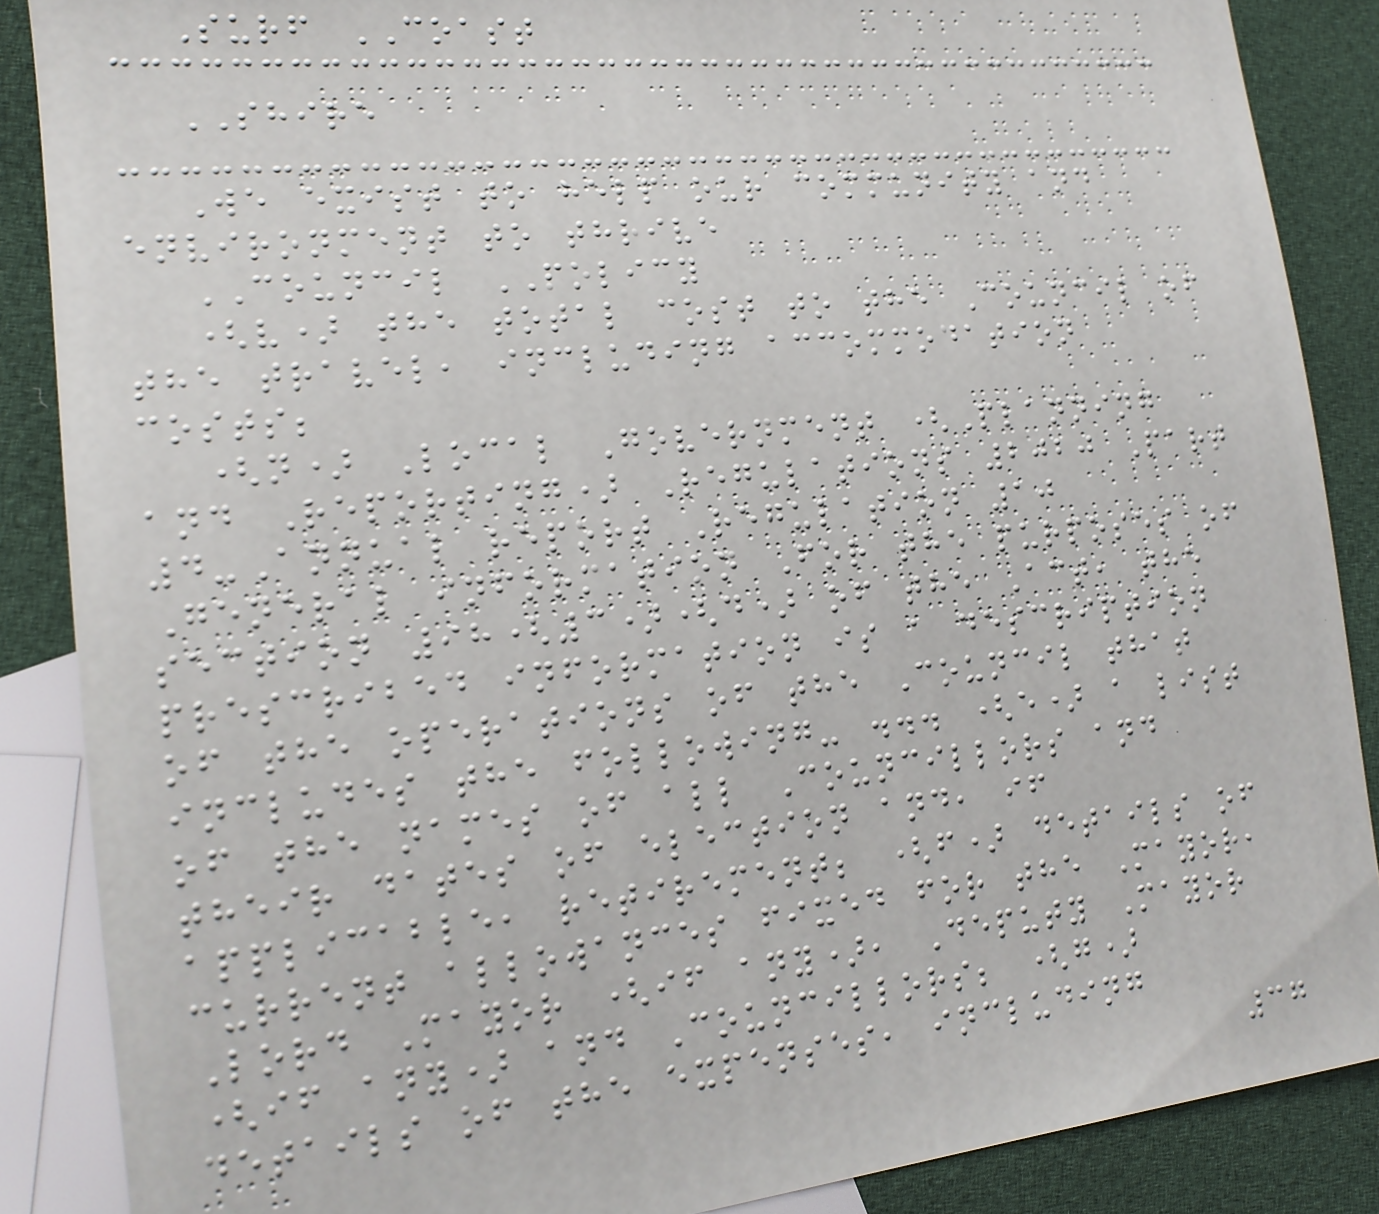Surf COAST
SHIRE
We exist to help our community and
environment to thrive
COUNCIL POLICY
(v) the total cost to the Council of
the travel, including accommodation
costs;
(n) Local Government (Planning
and Reporting) Regulations 2020 Part
4-Annual report Regulation 10
General information For the purposes of
section 98(3)(d) of the Act, the
prescribed information is a description
of the operations of the Council that
includes the following- ... (e) a list
of the names of all Councillors and
their dates of election and, if
applicable, retirement; (f) details of
current allowances fixed for the Mayor,
Lord Mayor (if any), Deputy Mayor
(if any) and Councillors; (g)
details of the expenses, including
37
